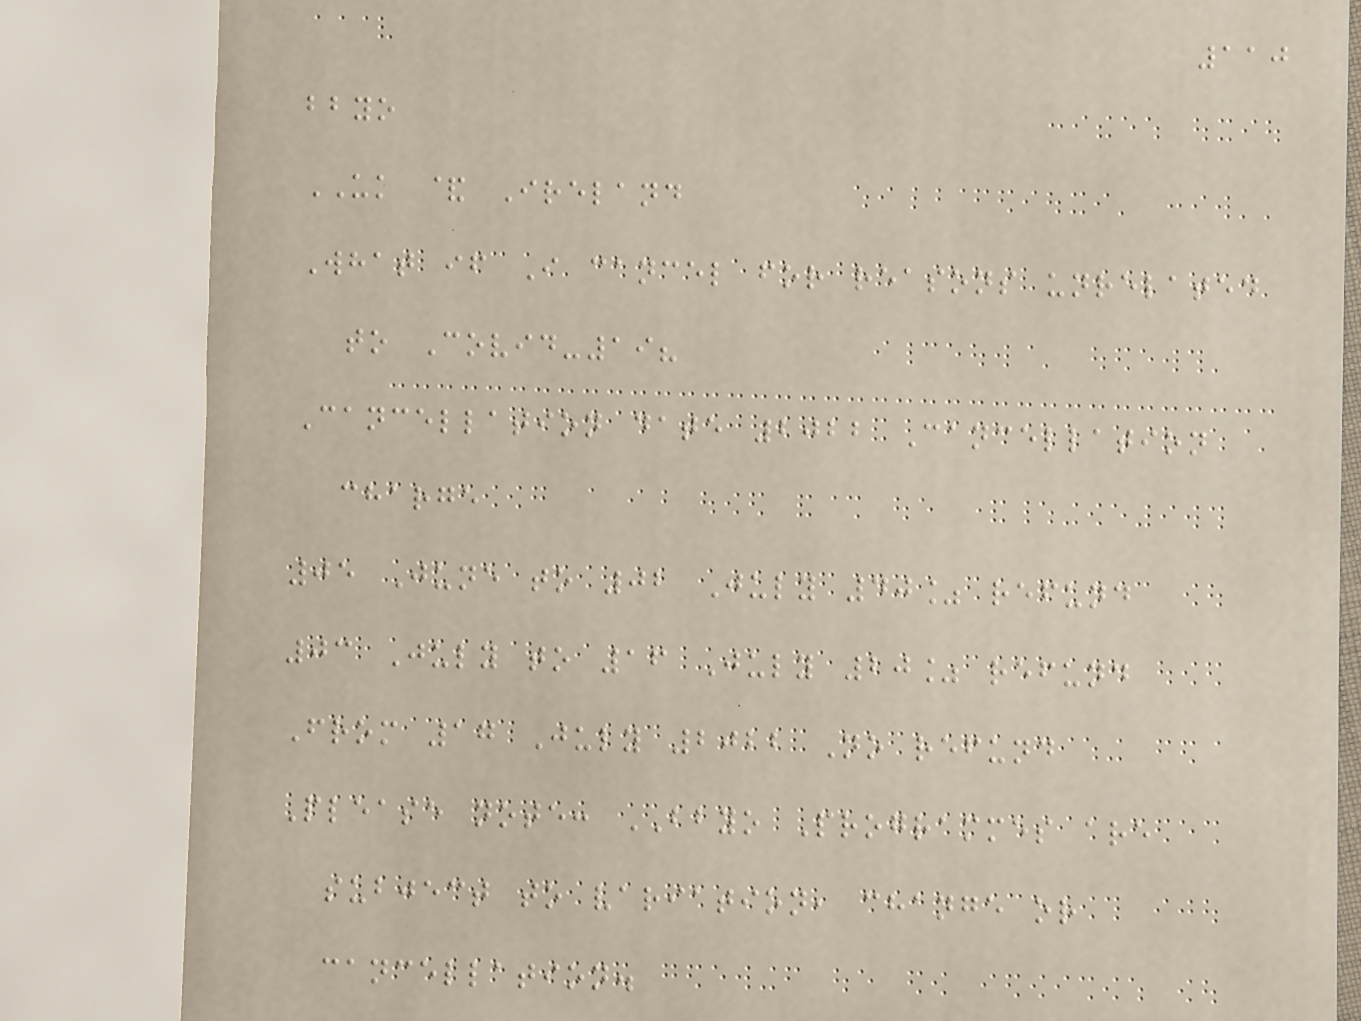110
bbyo
UK & Ireland
What if I cancel for reasons unrelated
to Covid-19?
Cancellation date 2022 Cancellation
charge
05 June to 02 July 40% refund
03 July to 16 July 20% refund
From 17 July 2022 No refund
Please note: BBYO Programmes are
subject to variation, change or
cancellation.
